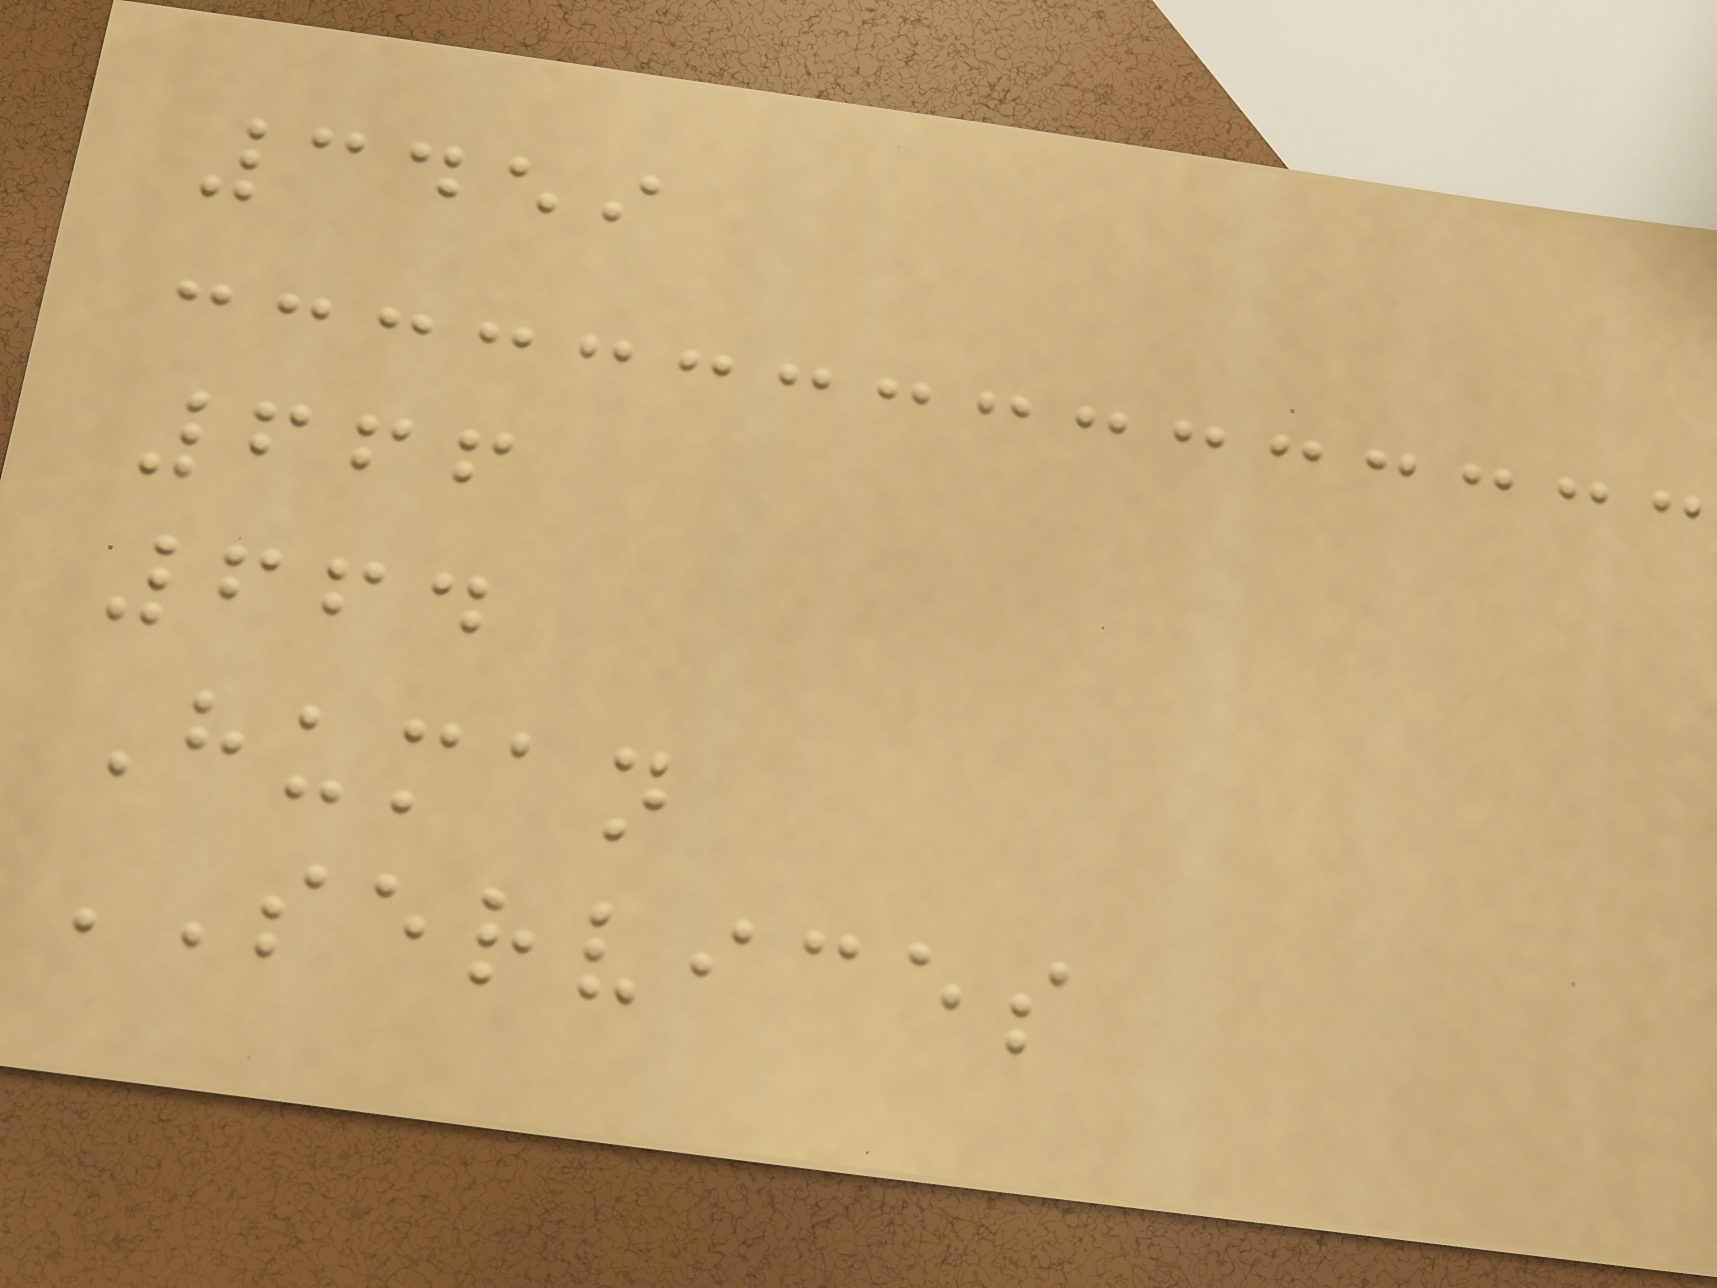3459
666
664
Human
SERVICES
